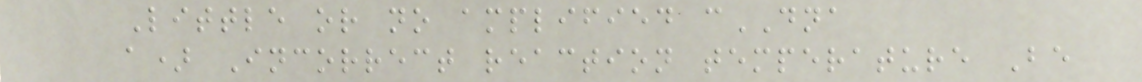Little or no amplified cDNA
a) Incorrect reaction temperature Be
